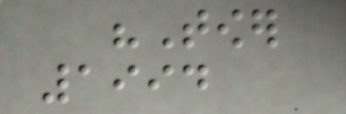"Tower
1994
